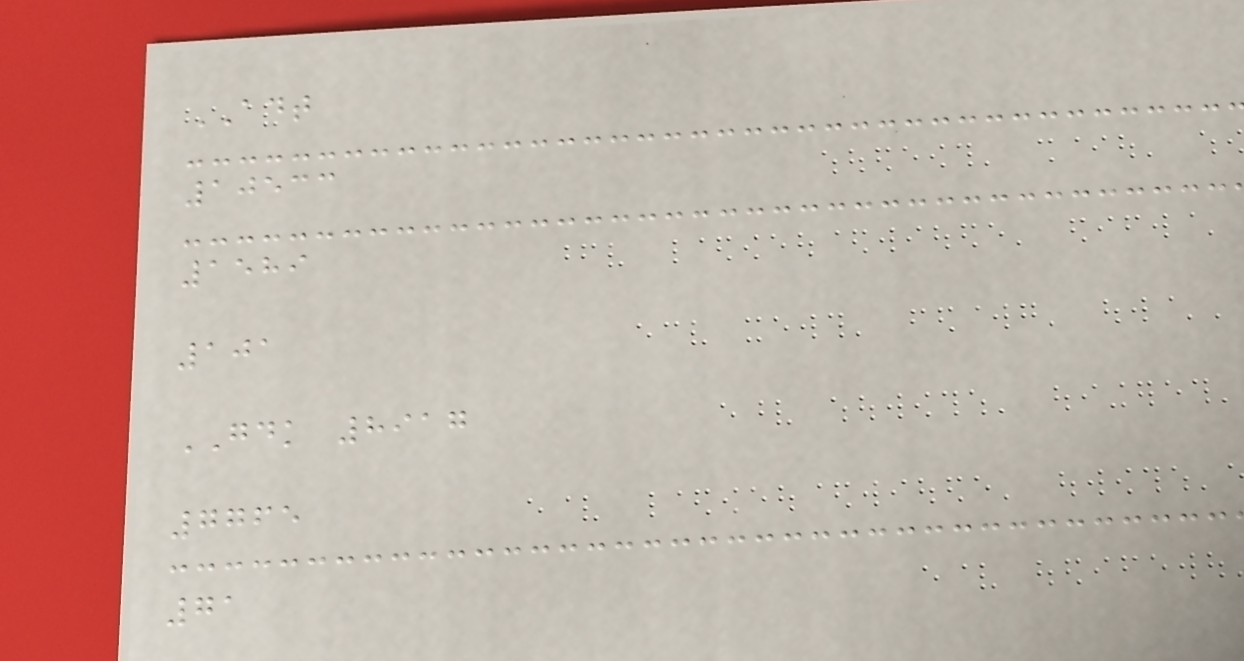ADT
10533
1589
101
GDK 8917
7765
71
